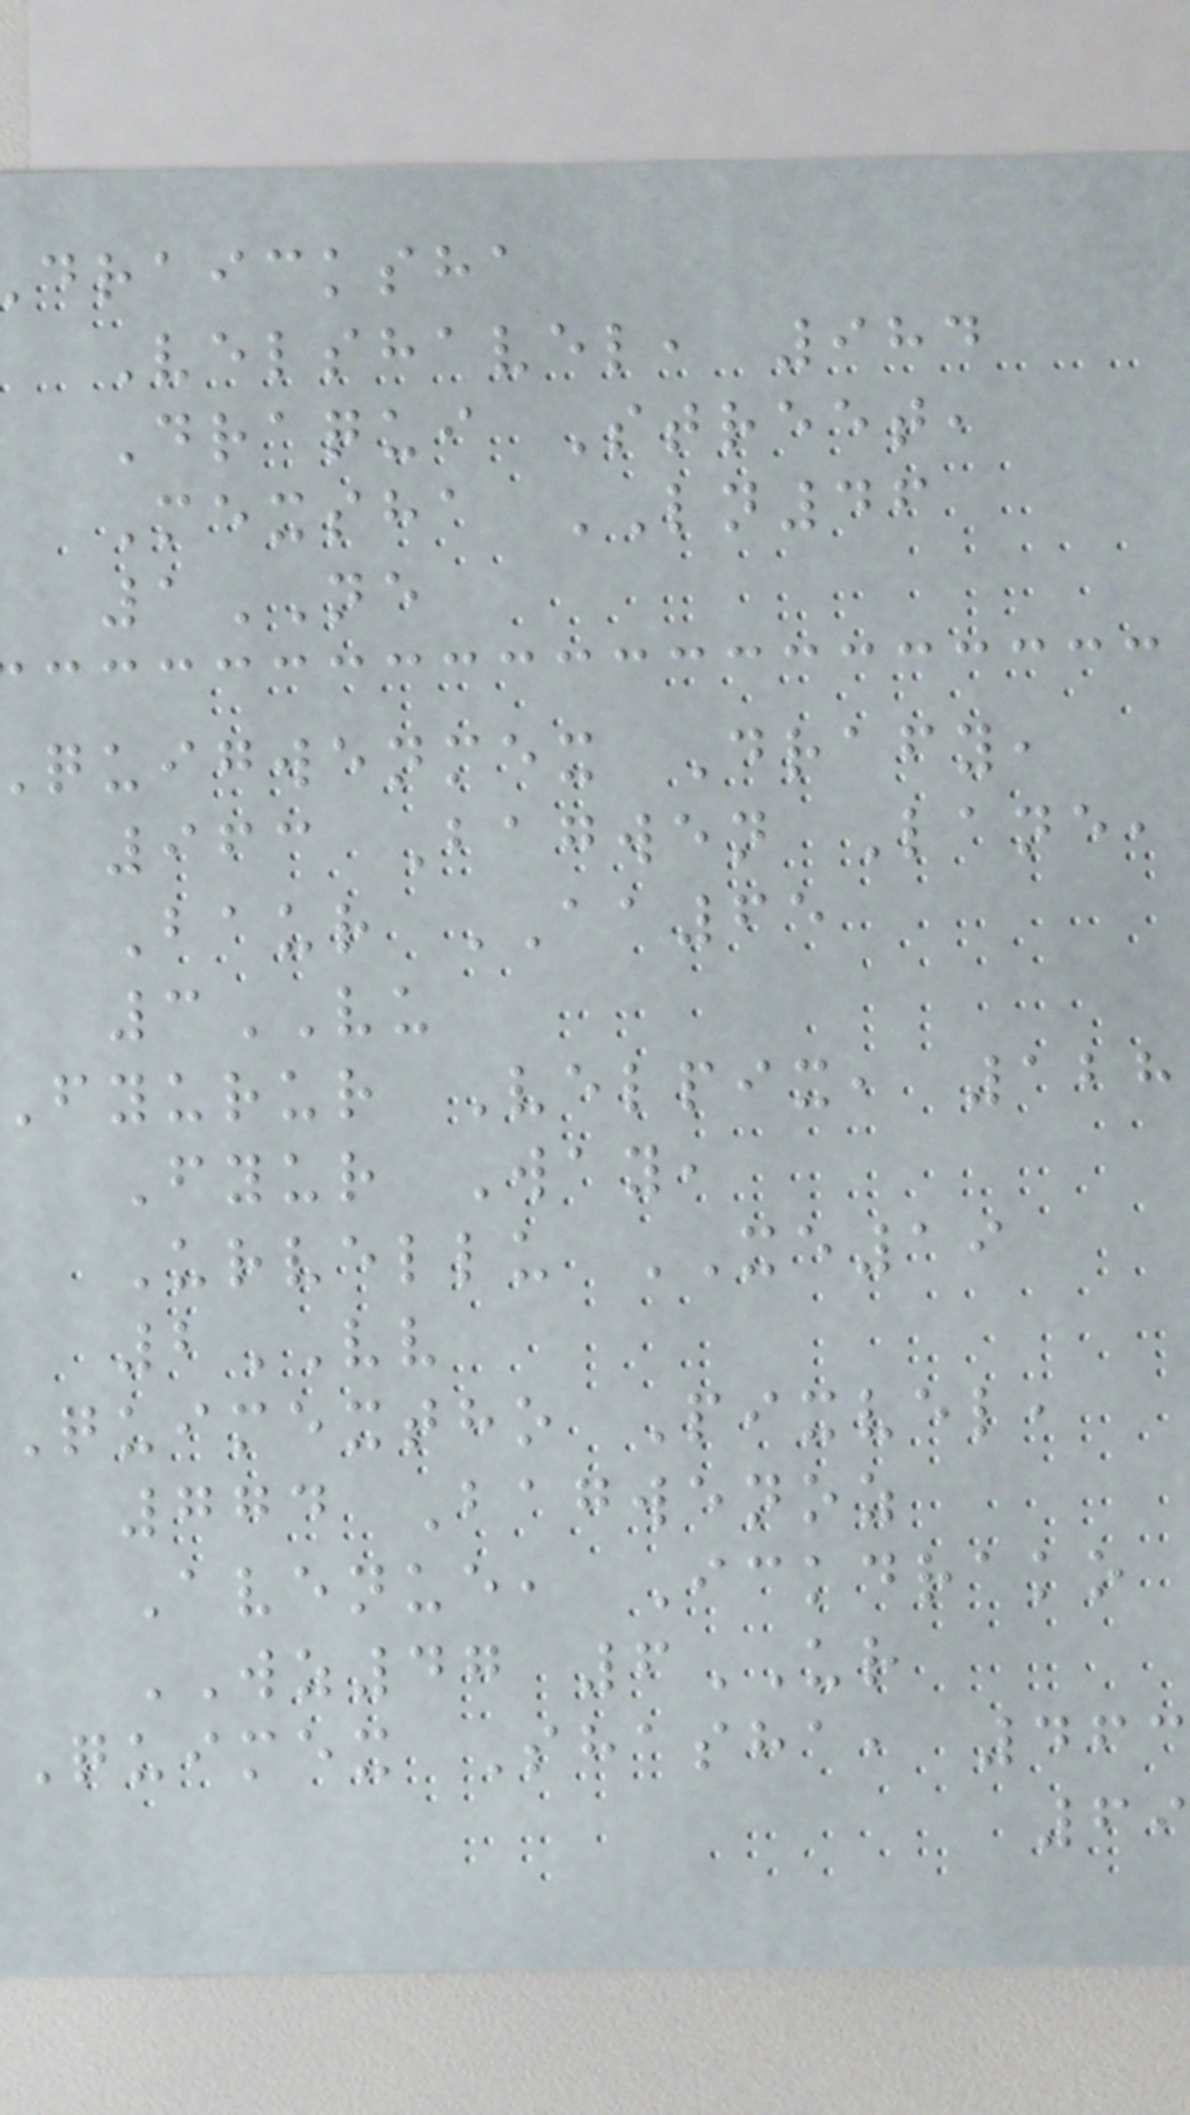draicksha
Velshavel, 984
Draqui Street,
Mexsha LN46
1NE
quigwenmex Drafy,
963 Bagwen Lane,
Baur AA65
3VU
fyurur Velpix, 128
Fyur Way,
Urvellu XE19
2VV
Quimextho Pixvel,
774 Bagwenoz
Avenue, Ickdrako
WZ47 6UR
Quimex Shasha, 463
69
